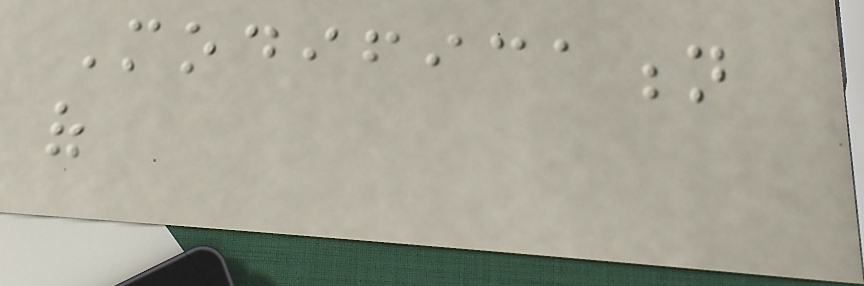Modification
of
